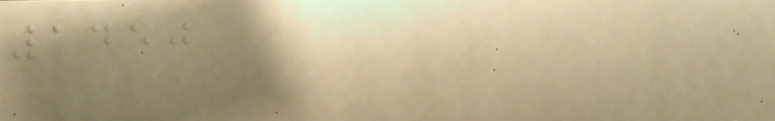1450
